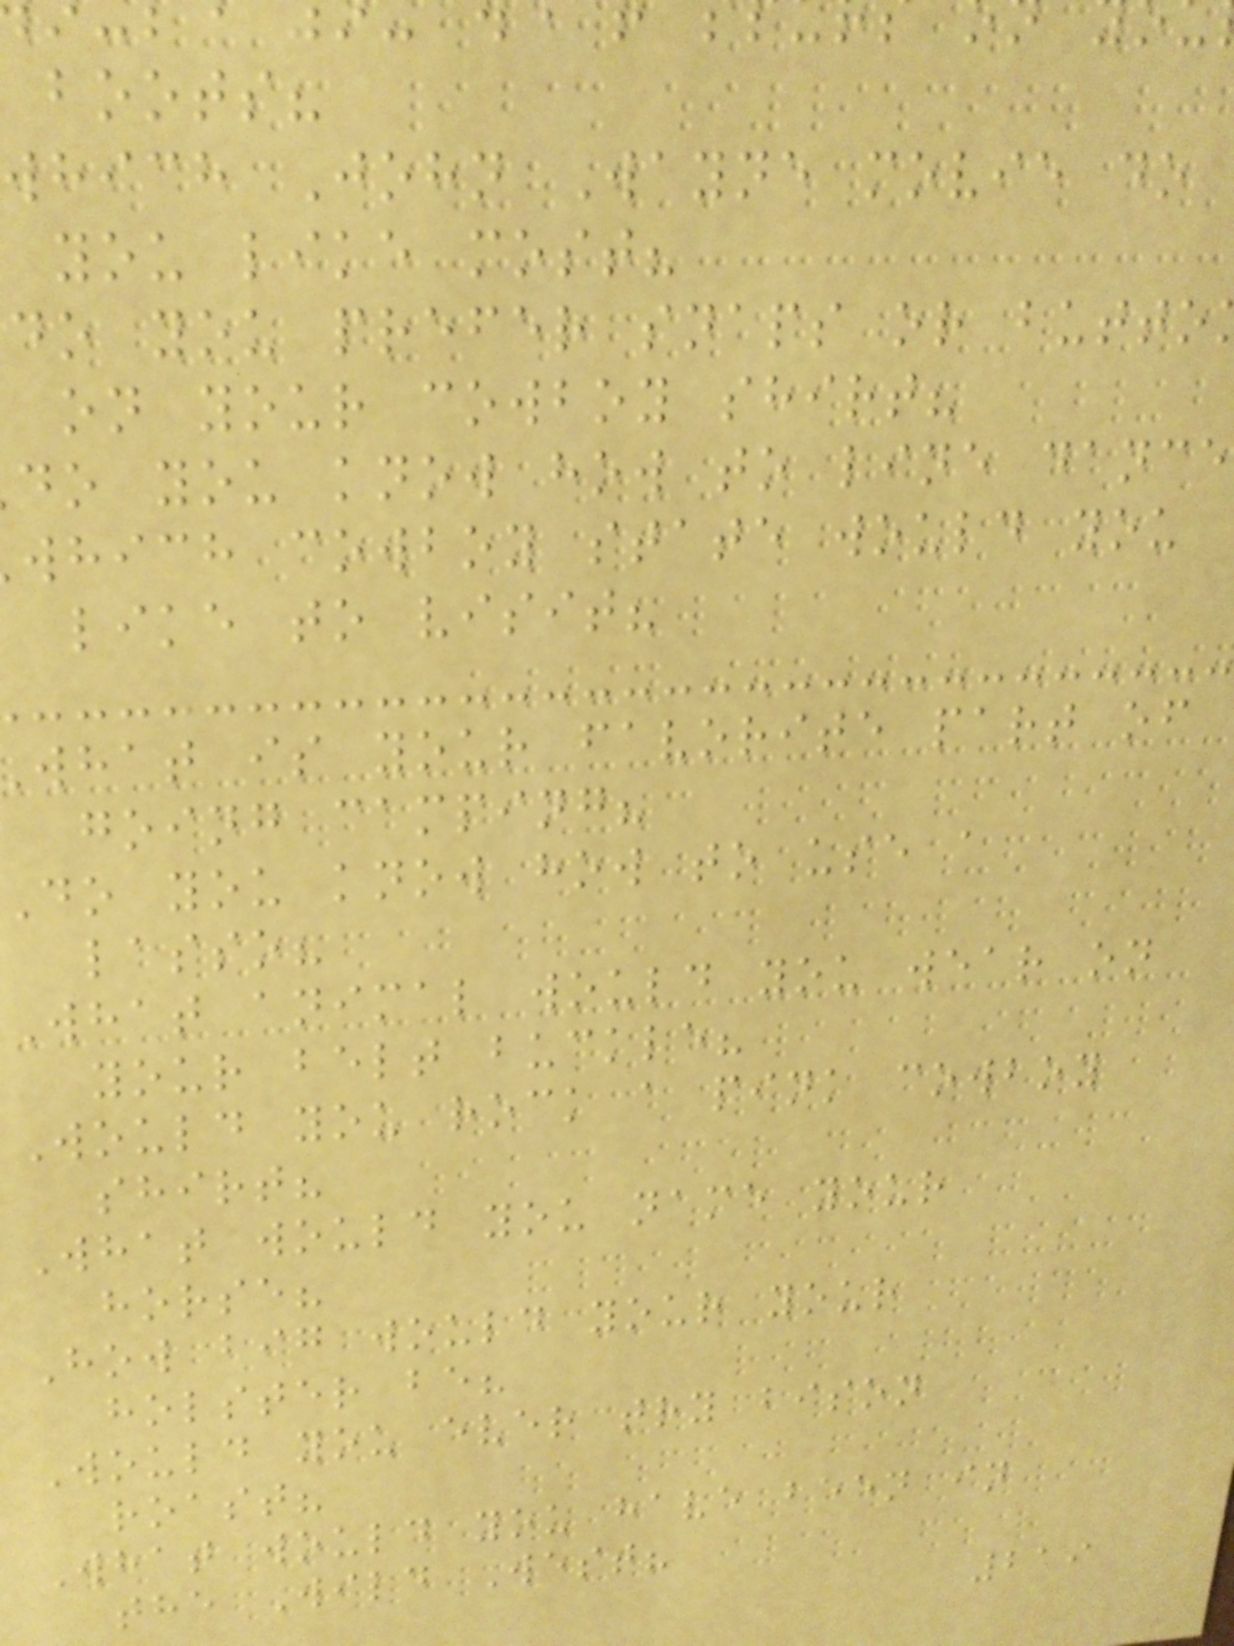boots?
which John Wayne movie do
you like most?
do you prefer snaps or butto
on your cowboy shirt?
do you know how to line dance
which cowboy state would you
like to visit?
what is your favorite part of
going camping?
do you know how to use a
lasso?
What animal would you wear on
your belt buckle?
Would you rock a pink cowboy
shirt?
What would you name your
horse?
How big would your your
holster be?
Would you ever try bison
roast?
What would you have been in
the Wild West?
219
